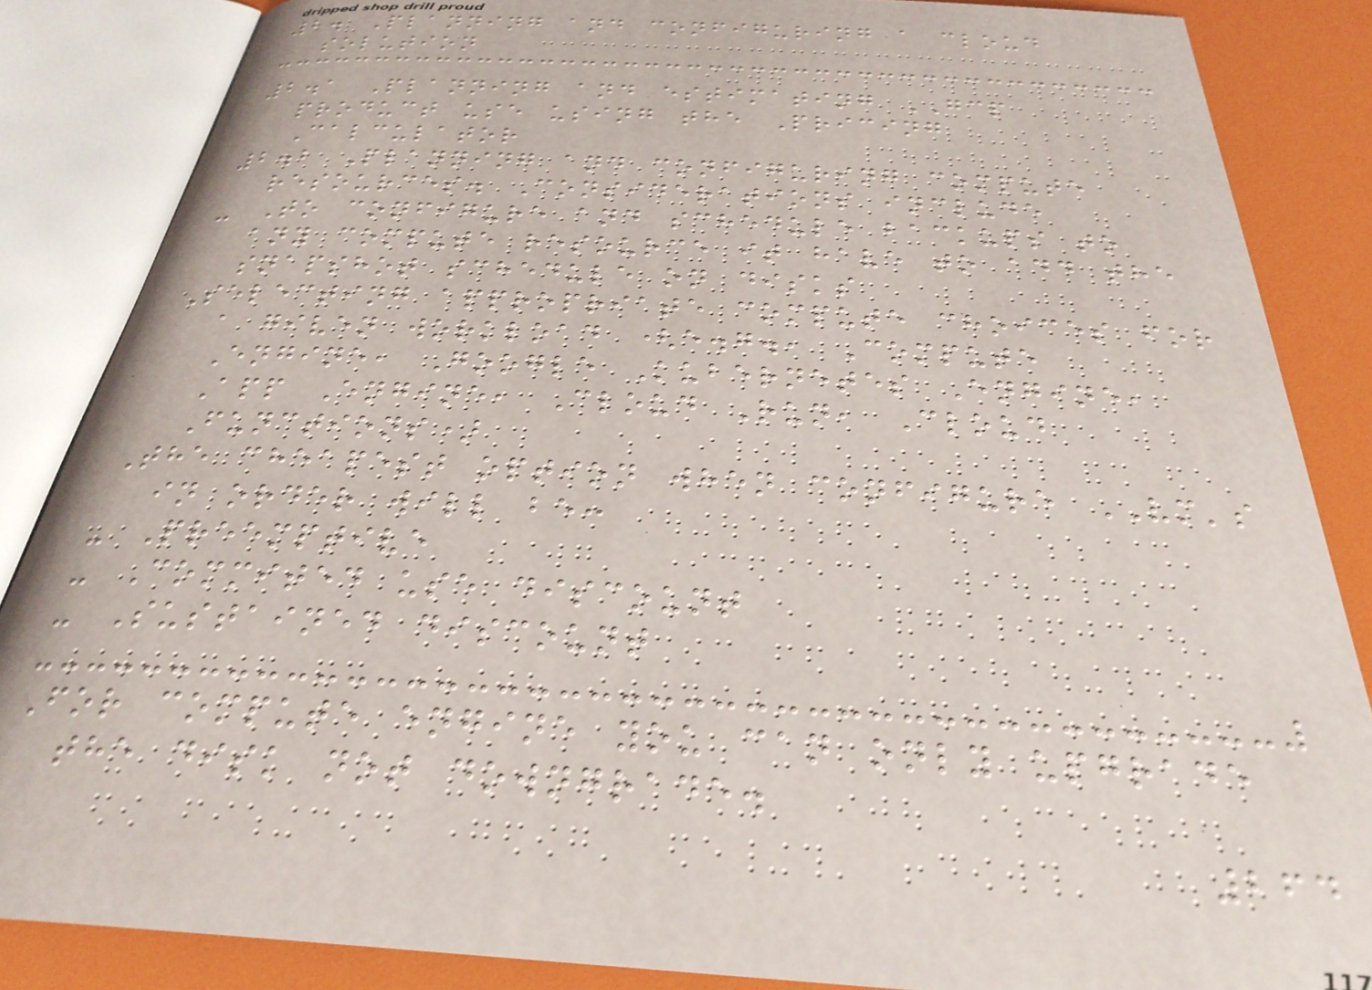2. Planning and configuring a cloud
solution
2.1 Planning and estimating GCP
product use using the Pricing
Calculator
2.2 Planning and configuring compute
resources. Considerations include
- To configure and schedule backups to
any compute resource it have to add the
snapshot schedule on disks
Selecting appropriate compute choices for
a given workload (e.g., Compute
Engine, Google Kubernetes Engine,
App Engine, Cloud Run, Cloud
Functions)
The cheapest option when configure VM's
in order will be:
- Preemptive
- Commited use discount
- Sustained discount
For compute engine you can only upgrade
the disk not downgrade.
264
